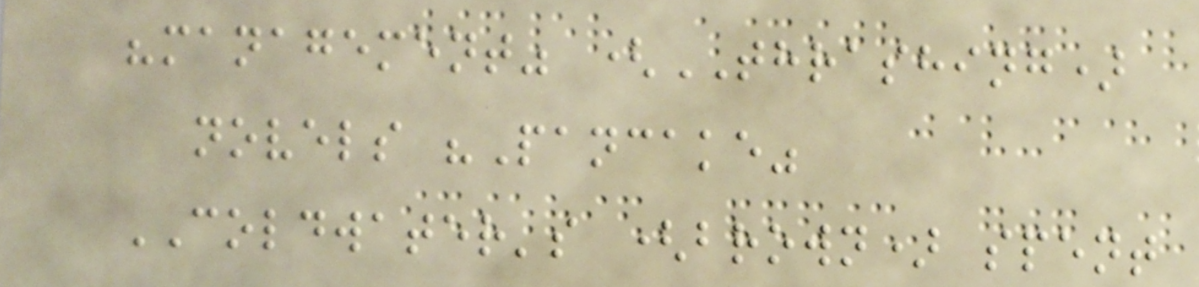"management" (THRASHING)
novels "Pancake"
COLDWATER's (brown) spent
